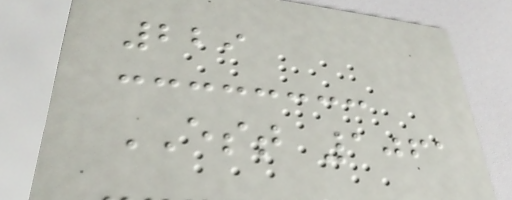229
EST 1061
